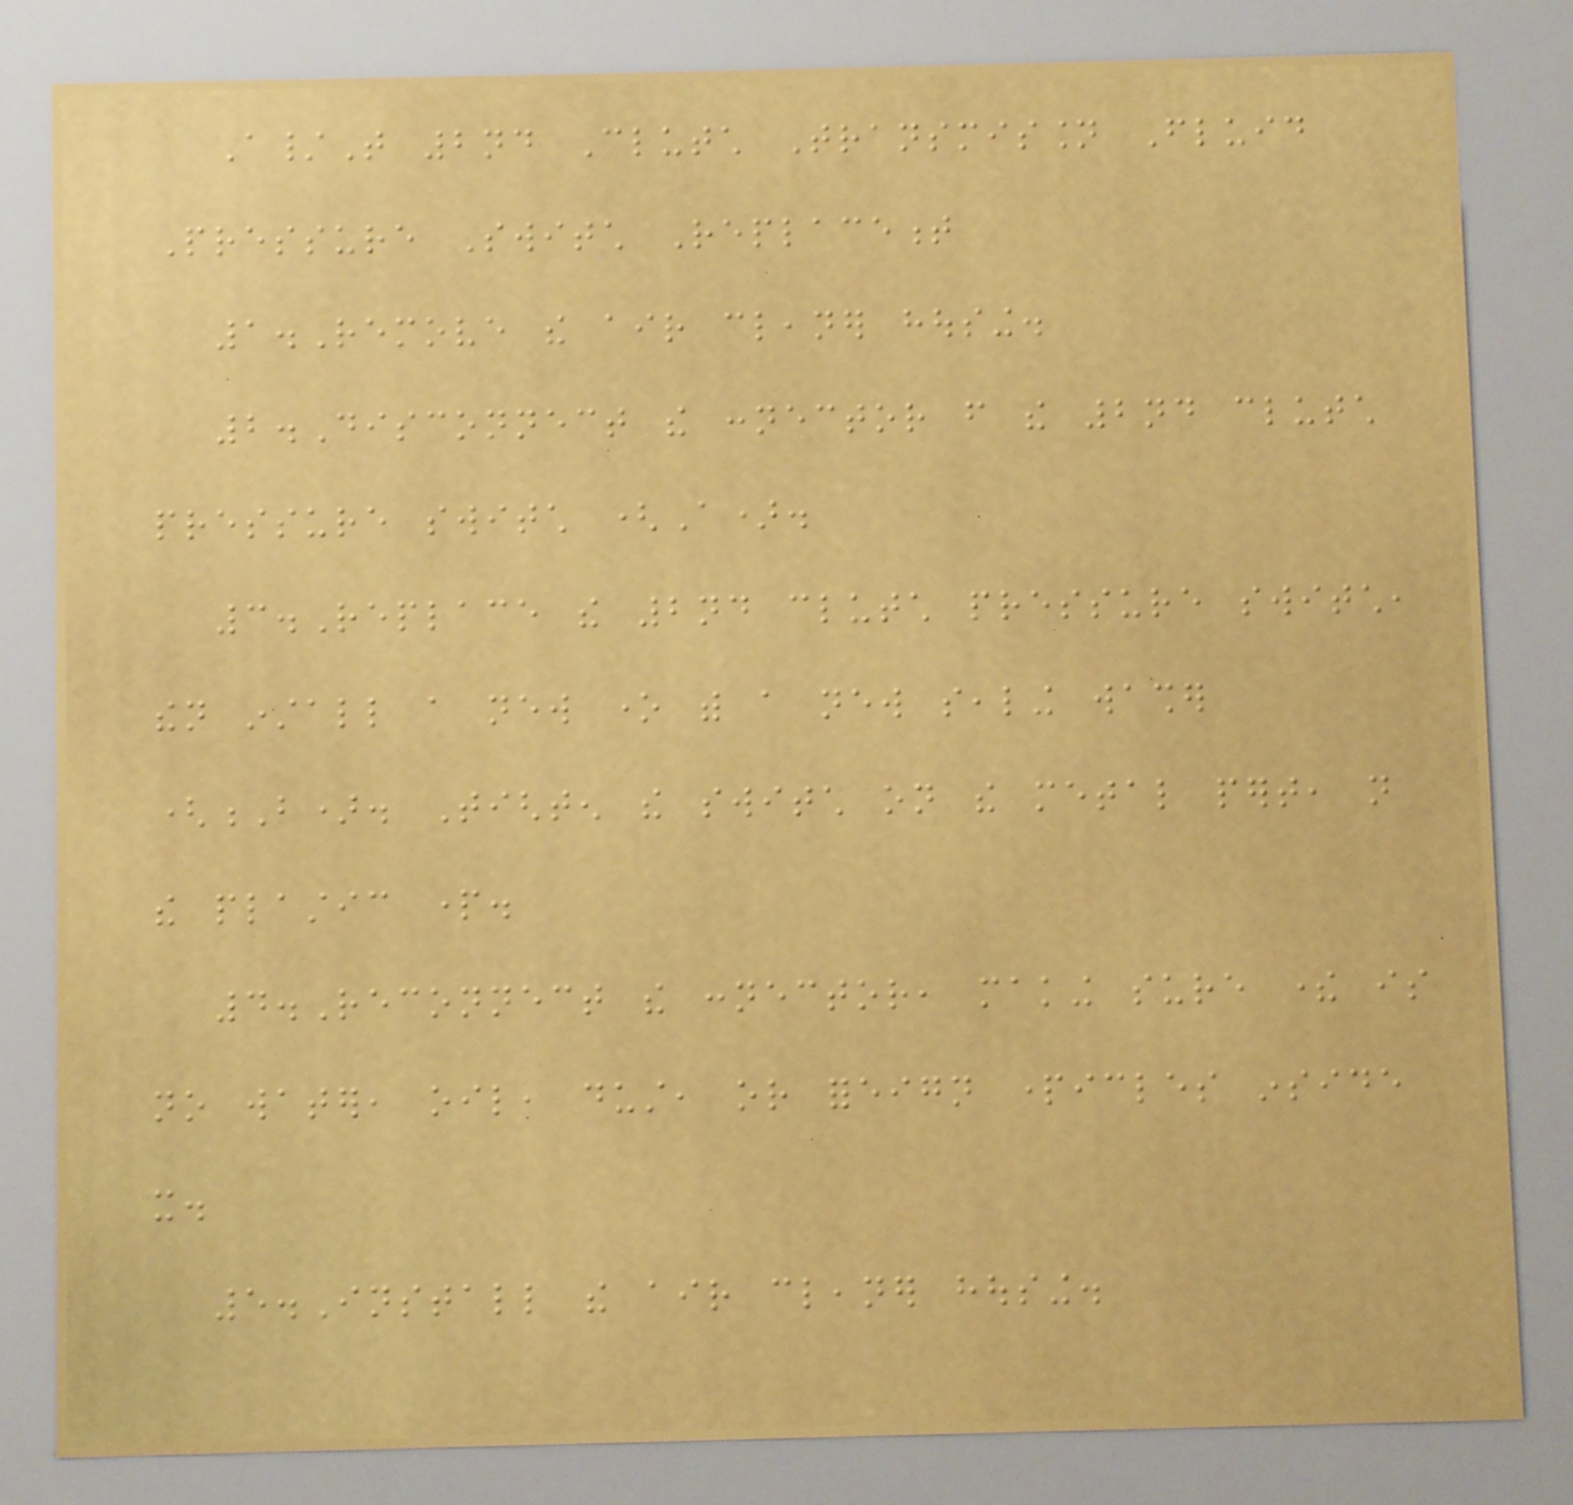A/T 2nd Clutch Transmission Fluid
Pressure Switch Replacement
1.Remove the air cleaner housing.
2.Disconnect the connector from the 2nd clutch
pressure switch (A).
3.Replace the 2nd clutch pressure switch,
then install a new one with a new sealing washer
(B). Tighten the switch on the metal pert, not
the plastic part.
4.Reconnect the connector, making sure there is
no water, oil, dust, or foreign particles inside
it.
5.Install the air cleaner housing.
